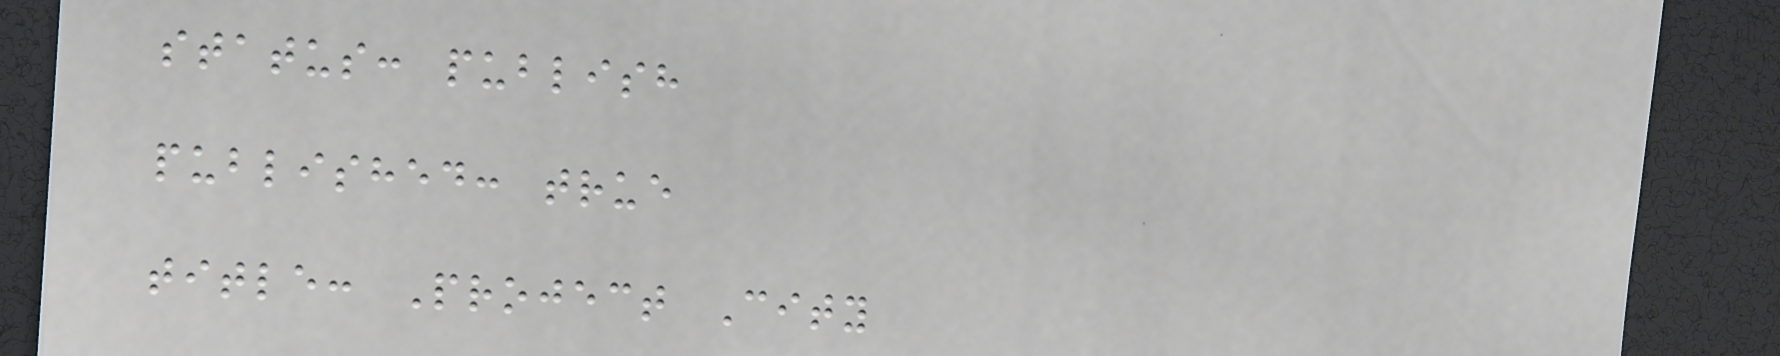status: publish
published: true
title: Project City
